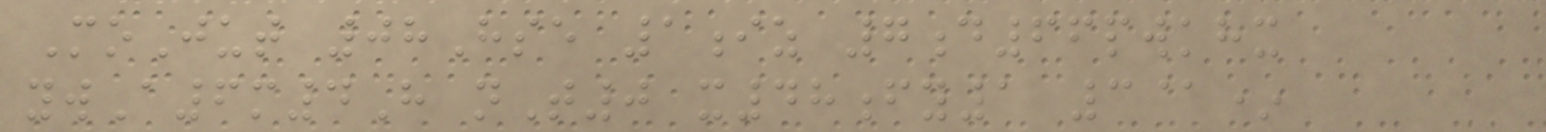MoJut 08Hse 1iz 7d66pwkhx
ywA6m4H nT0 x48fy1 3@*
